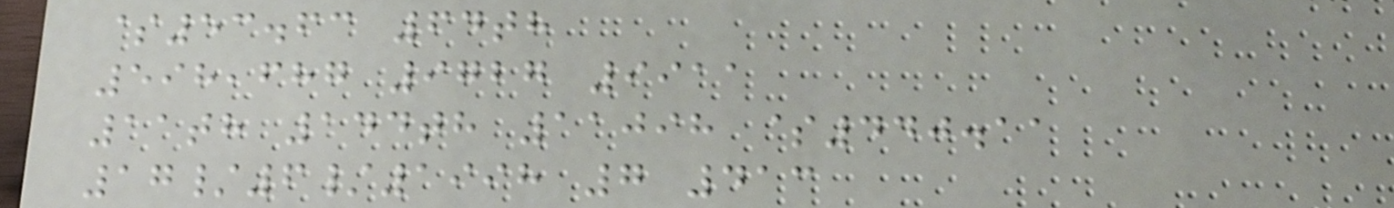$53.63 64th
598,687 9727 9911
11th 144th 11098 $440.11
17/6/1998 7 413
